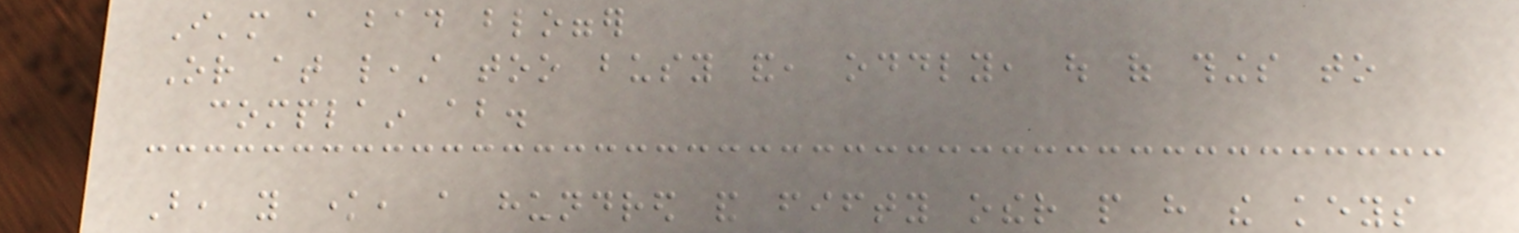I'm a bad blogger
Or at least too busy and, oddly, out of things to
complain about.
But, you know, a hundred and fifty other people have the keys
